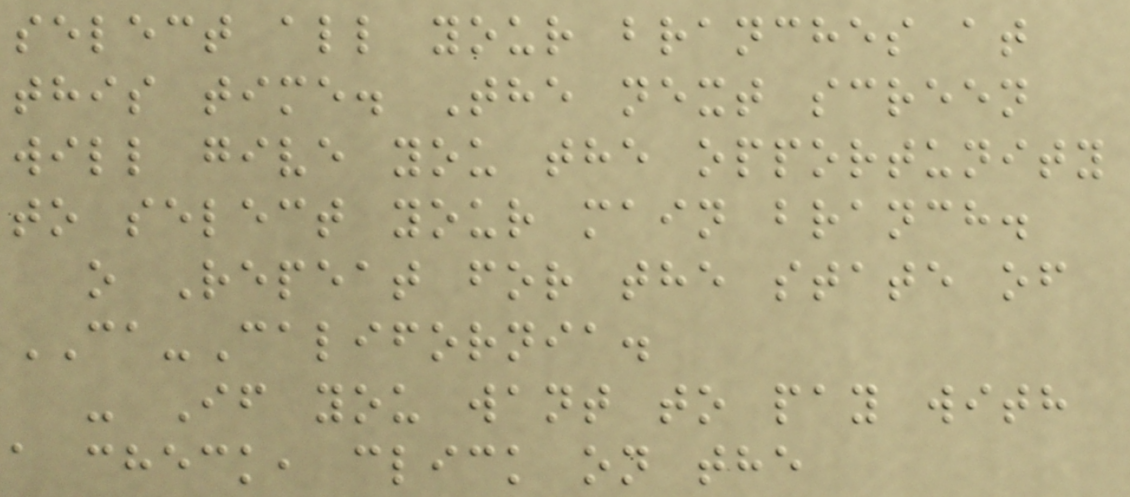select all your branches at
this time. The next screen
will give you the opportunity
to select your main branch.
o Repeat for the state of
CA-California.
- If you want to pay with
a check, click on the
